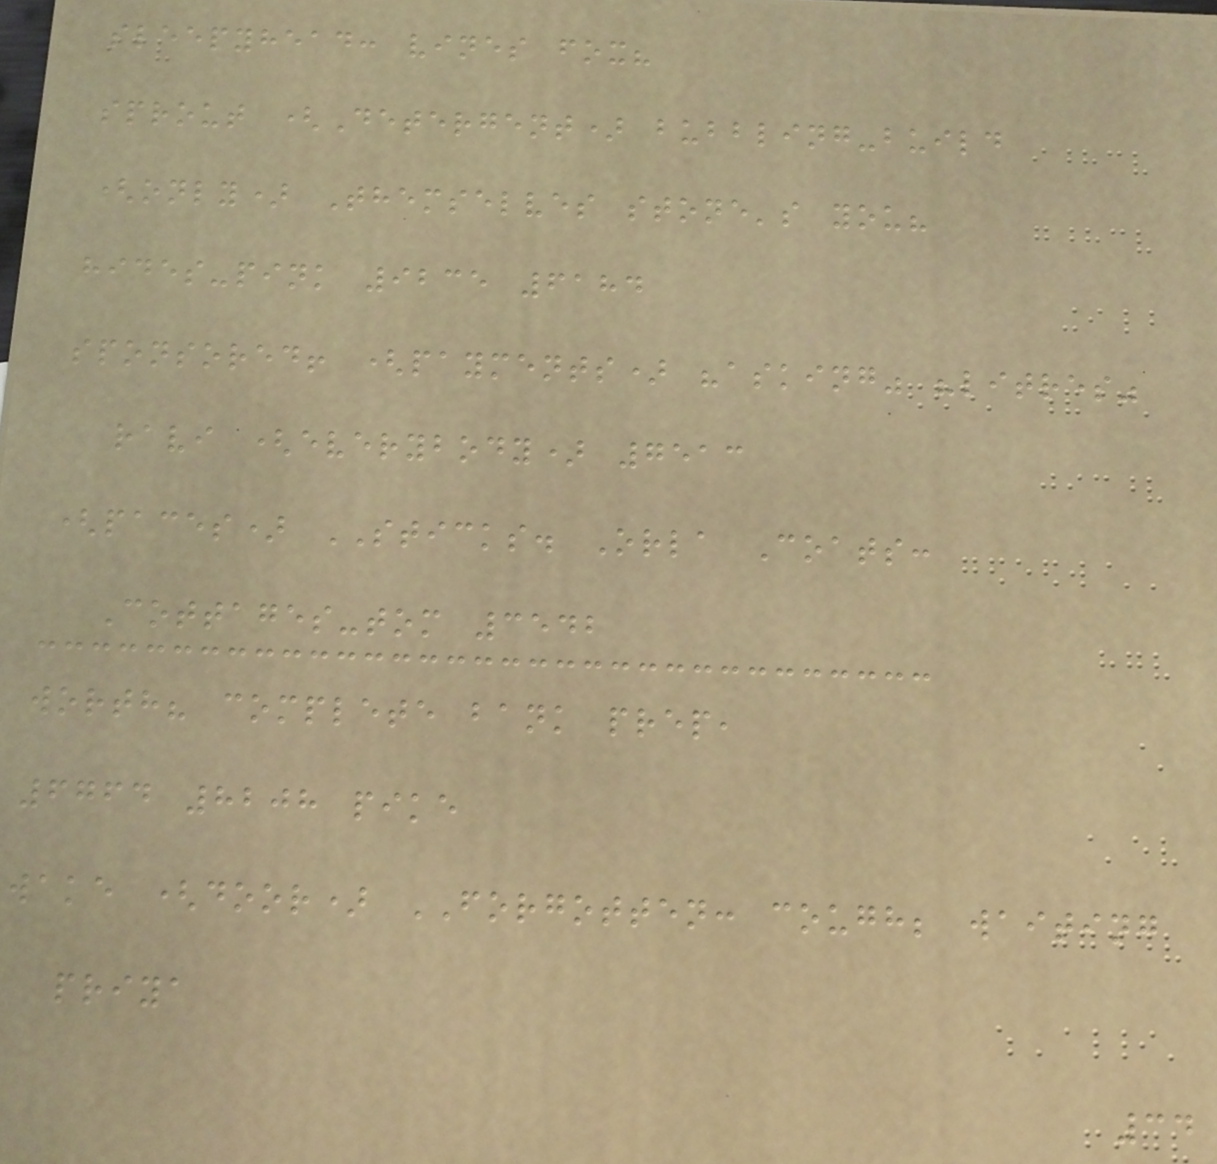sleepyhead: vines fox?
sprout (Detergent) bubbling-build
(only) Themselves stone's you?
hides-pink 9235 6184
sponsored! (payments) "asking" "litres"
ravi (everybody) 7513
(paces) STICKS. Orla Coats:
Cottages-tom 3542
worth? complete bank prep,
6764 8208 pike
wake (door) FORGOTTEN: cough; waiting
priya
34
